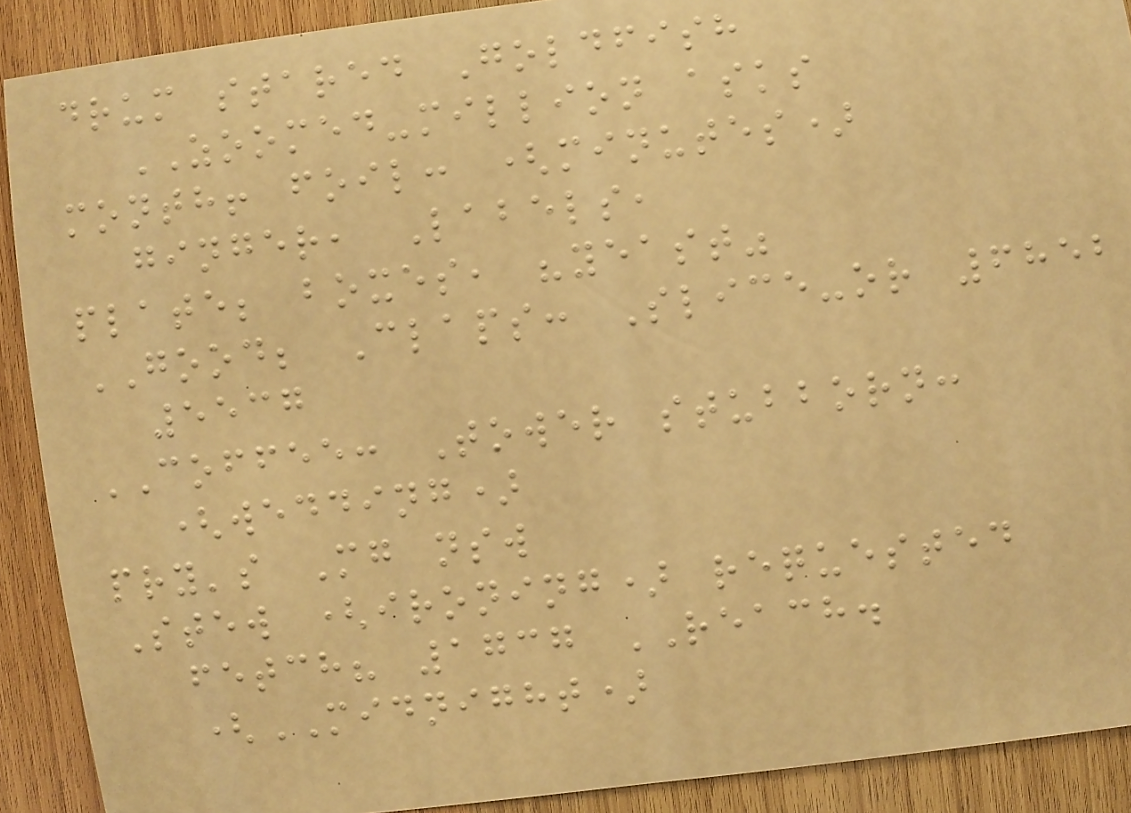drum stared Goldfish
ZOOMED-million asks
month! foil: (minutes)
ginger, Labels,
plate; boxes, "yeast"
GOOD; Claps: Slice-or 6852
5537
COFFEE: Tower stubborn:
(wedding)
pry's Mg nsw
Stew (ironing) requested
fetch? 1737 REACH.
(MIDNIGHT)
